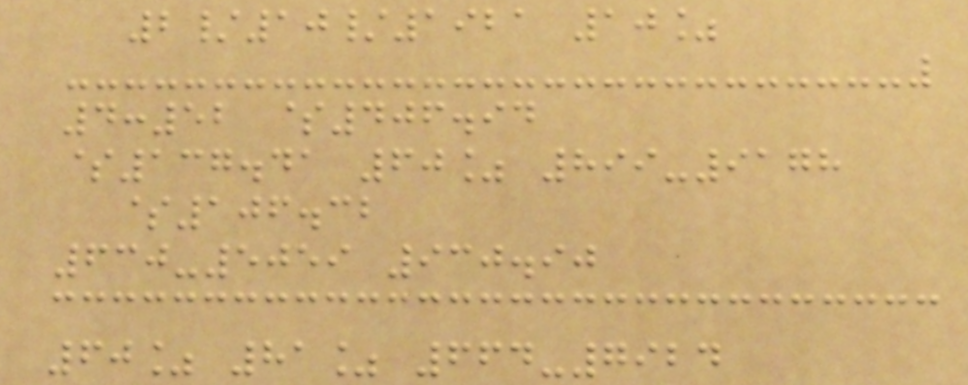2/10/1921 10%
4:52 $406.94
$137.41 60% 899-9178
$106.32
630-5059 930.90
60% 81% 664-7924
